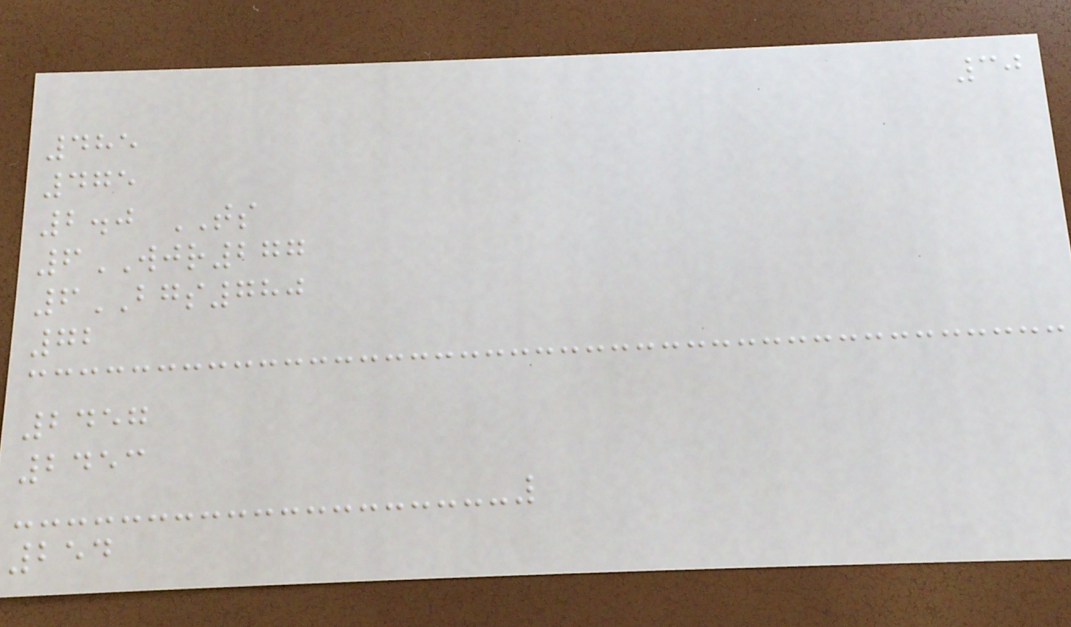30
485
475
2.0 TS
6WJR277
6BGS780
72
2457
2453
254
